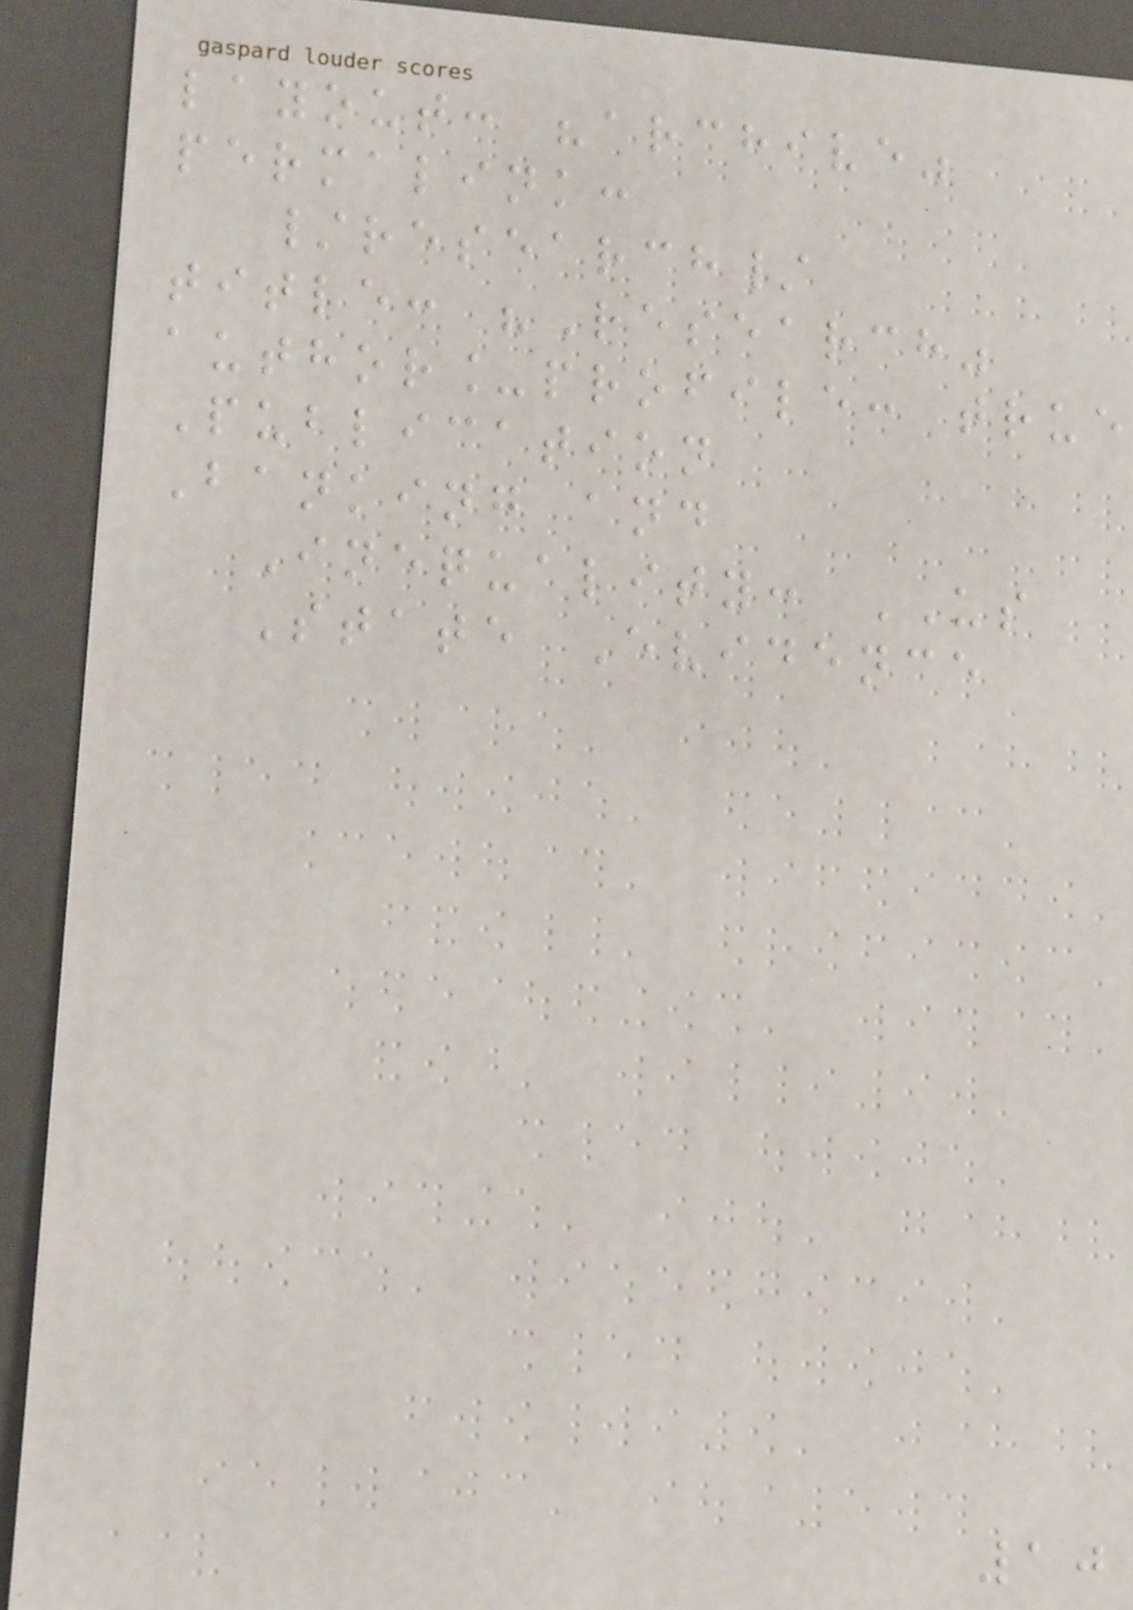layout: "archive"
permalink:
/research/
title: "Research"
author_profile: true
Publication
Banking and
Inequality: US
State Evidence
10
